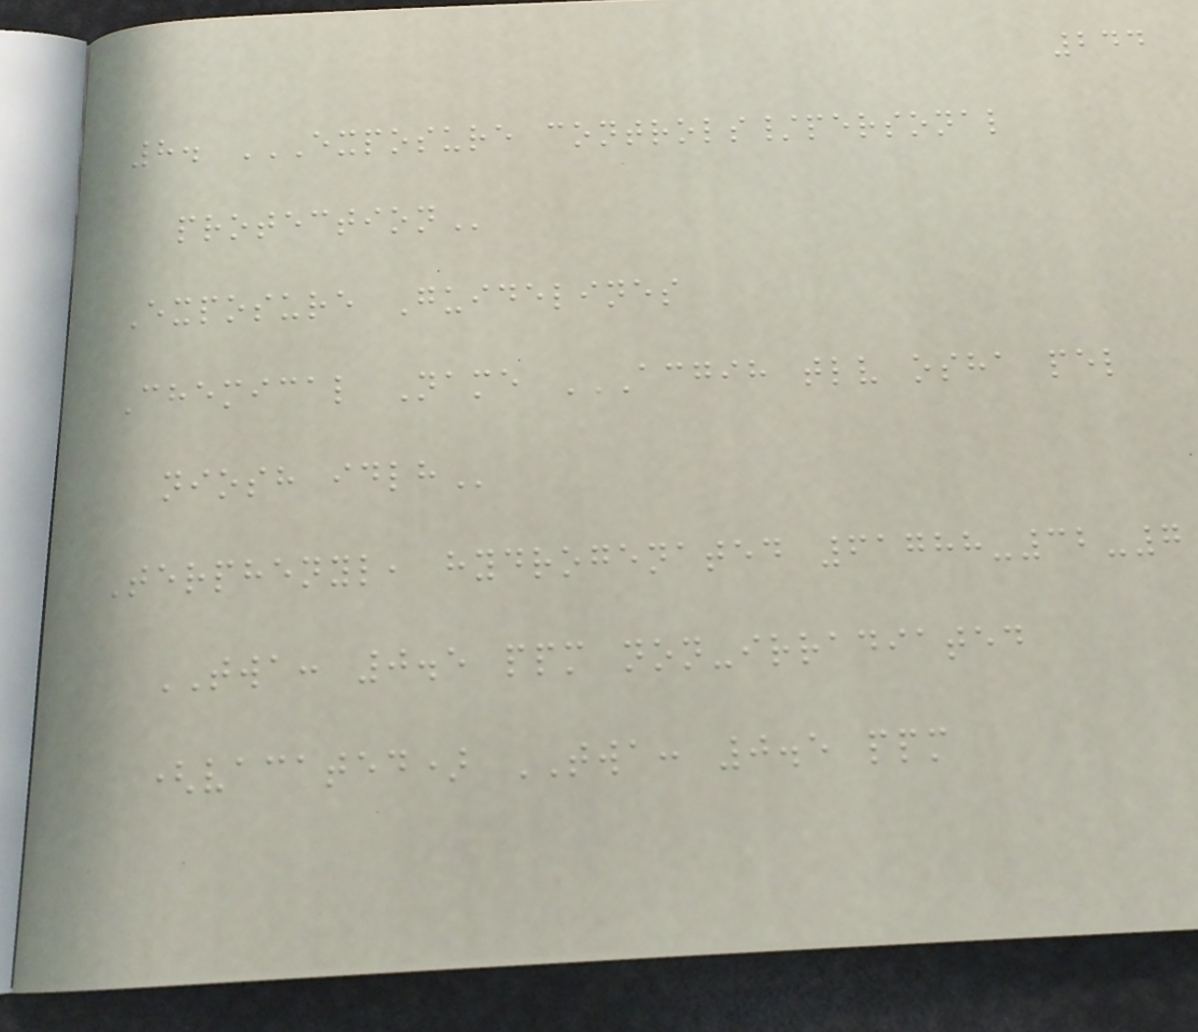244
8. EXPOSURE CONTROLS/PERSONAL
PROTECTION
Exposure Guidelines
Chemical Name ACGIH TLV OSHA PEL
NIOSH IDLH
Terphenyl, hydrogenated 61788-32-7
TWA: 0.5 ppm non-irradiated
(vacated) TWA: 0.5 ppm
